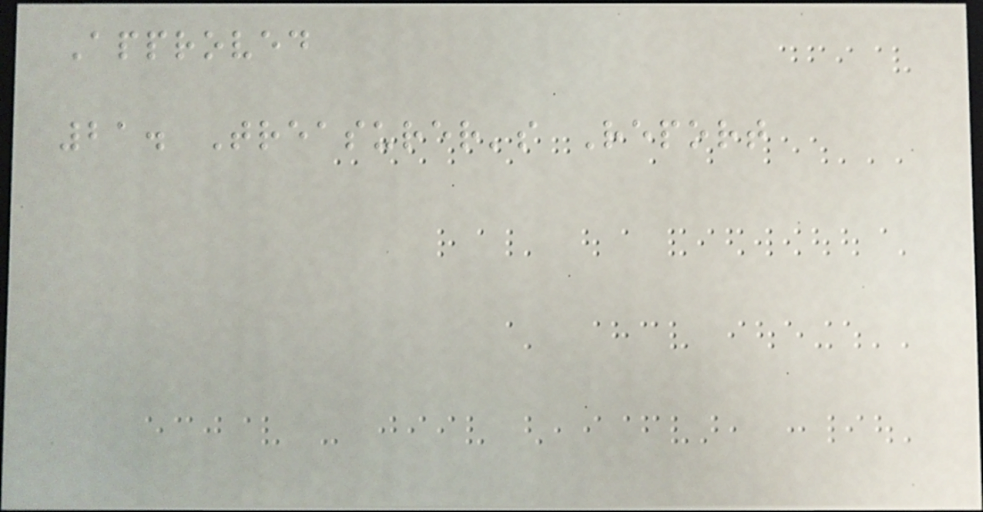Approved
21. Treasurer's Report
